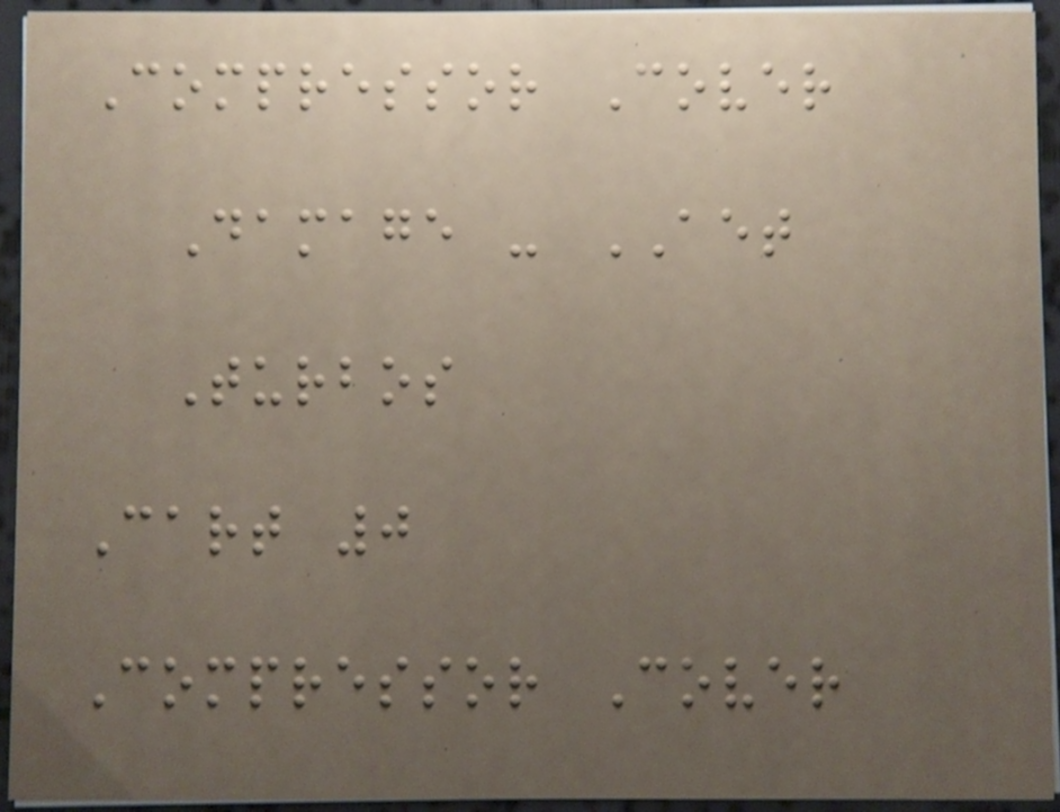Compressor Cover
Damage - AET
Turbos
Cart 0
Compressor Cover
